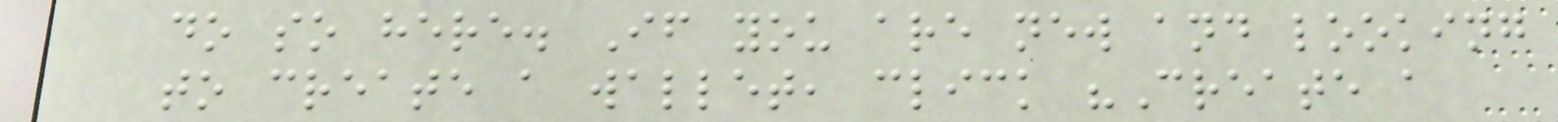do so here. If you are new and looking
to create a wallet, click "Create a
